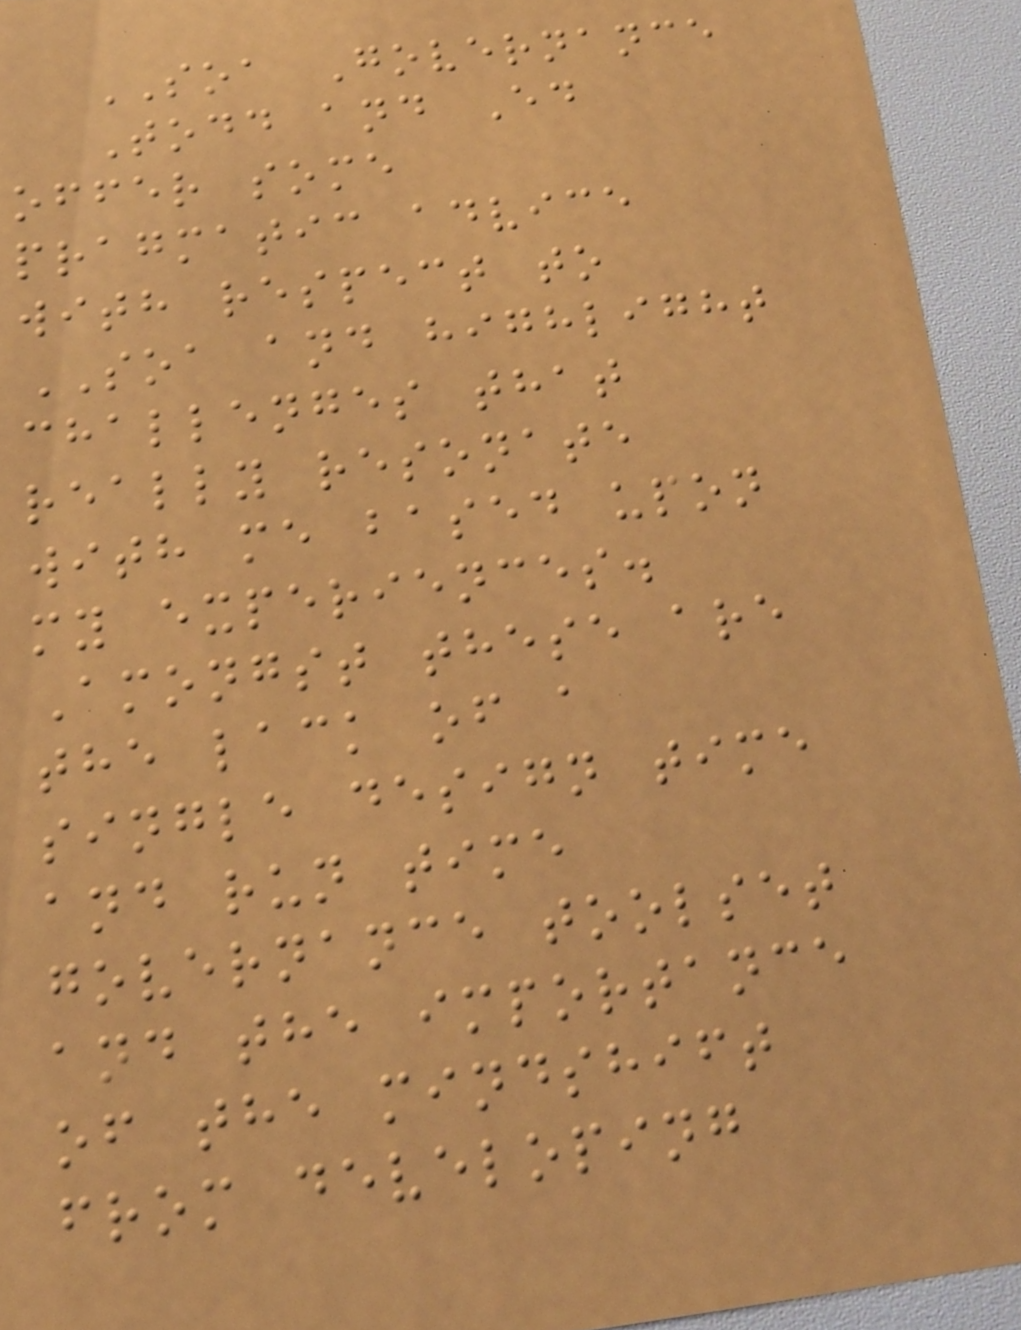SOA Governance
Todd and Ed
offer some
pragmatic advice
with respect to
SOA and highlight
challenges that
really resonate
with me based upon
my experiences.
Amongst these are
the lack of a
single design time
and run time
governance toolset
and the importance
of the mindshift
from developing
